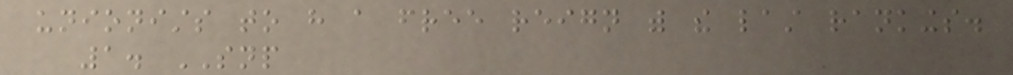unionists to have a free reign with the last rankings.
1. SNP
